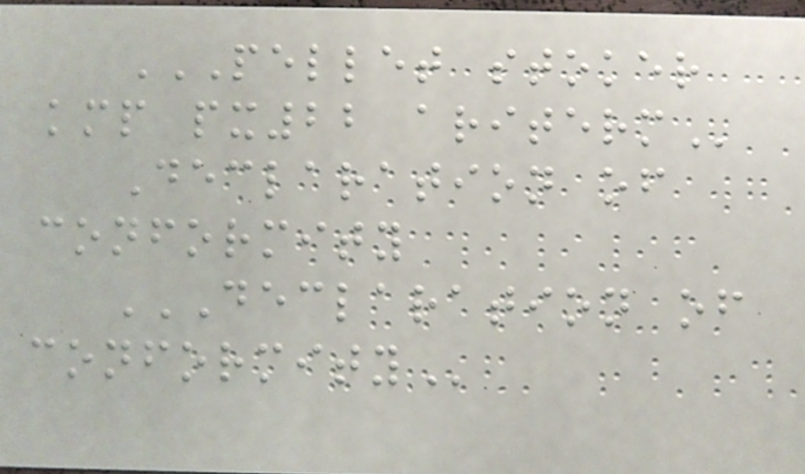PELLET STOKER
KMP PX22 ARITERM
Declaration of
conformity
DECLARATION OF
CONFORMITY
